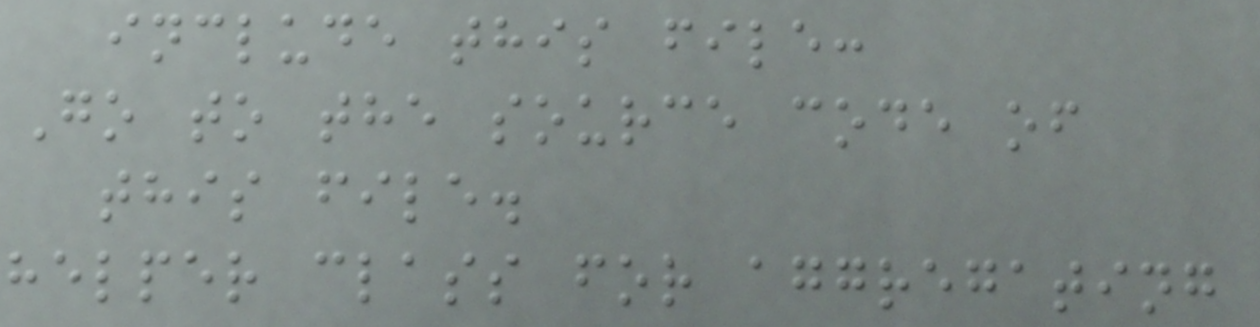include this file:
Go to the source code of
this file.
helper class for aggregating
